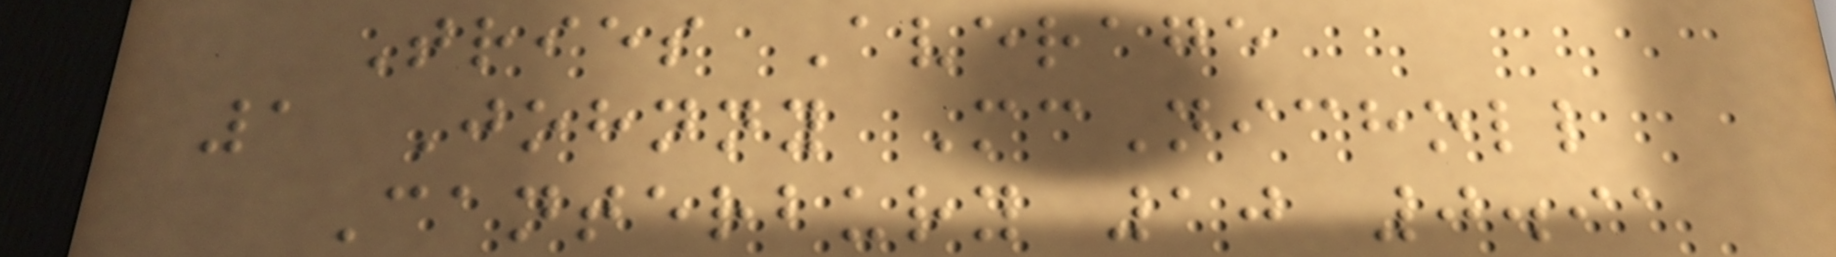Tries Average
1 Johnny McNicholl
Canterbury 10 0.91
